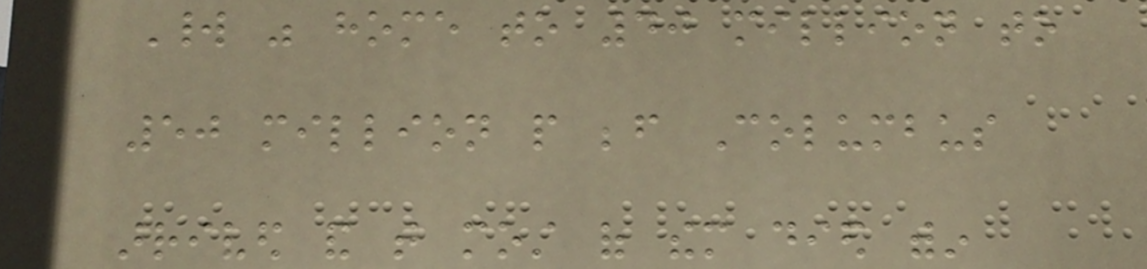World was home to 40 million to
50 million people before Columbus
arrived and that most of them died within
